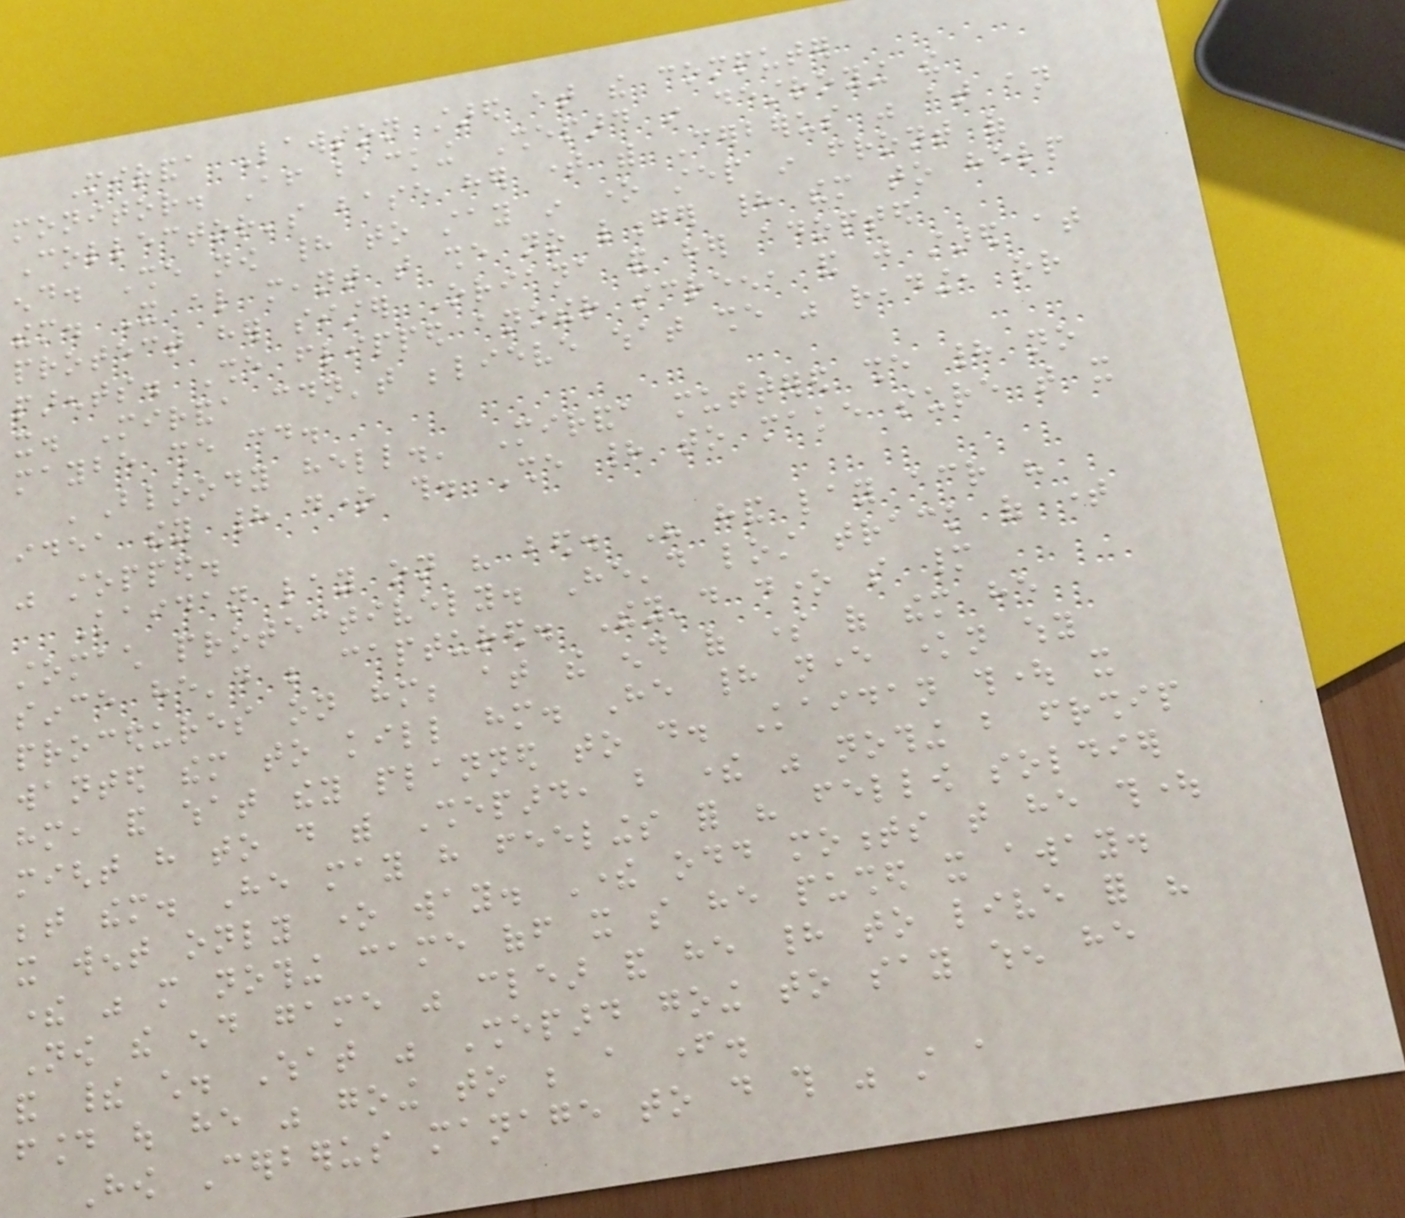Miranda Lawson stared at the computer
monitor. After backing Shepard in destroying the
Collector's base her time with Cerberus was at an
end. She now had to stay in one step in front of
them. It also meant that she no longer had them to help
protect her sister Oriana and her adopted
parents. She flipped another screen, and just stared at
it. Miranda couldn't believe what she was reading, or
maybe she could.
'Bloody hell.' Miranda muttered she had no
idea they had done this. She had to make sure that it
was stopped.
Kaidan lay on his bed. His hand lay across his
stomach protectively. He'd lost track of time
since he'd be captured. They'd done so many
procedures on him; at the end of some of them he
wanted them to kill him. He had never known why
him, and what they planned to do. Kaidan thought it
might have to do with Shepard, but there was nothing but friendship
between them. He may have feelings for his fellow soldier
it went only one way. There odd moments that he thought
there was more nothing came off it so he pushed it away.
Now the end game was clear and he had to live for his
and their child. What was Shepard going to say when he
found out he was going to be a father.
How Cerberus manage to do this was still a
